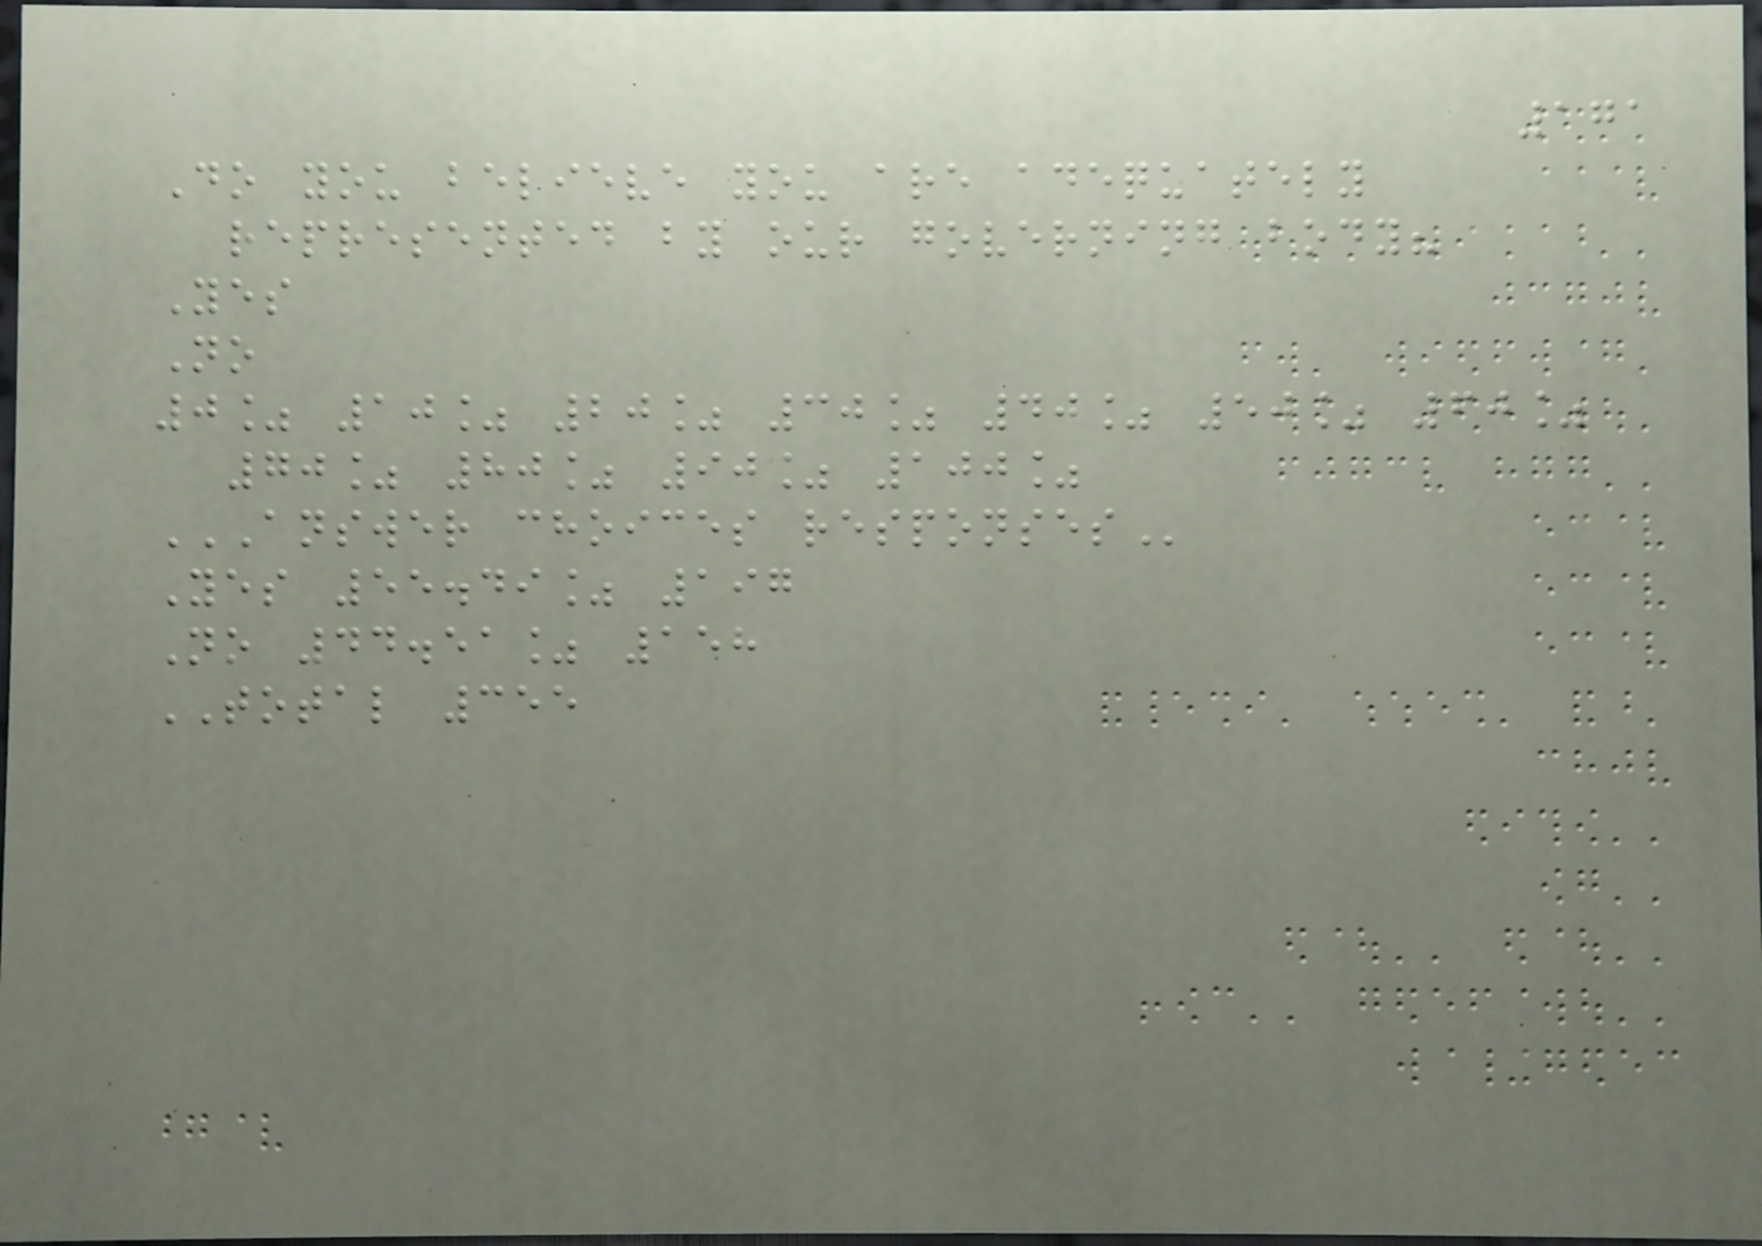171
Do you believe you are adequately
represented by our governing body?
Yes
No
0% 10% 20% 30% 40% 50% 60%
70% 80% 90% 100%
ANSWER CHOICES RESPONSES
Yes 55.49% 197
No 44.51% 158
TOTAL 355
